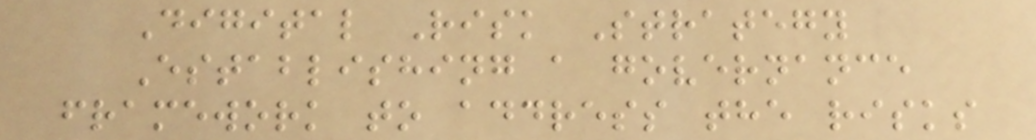Digital Risk Strategy
Establishing a governance
framework to address the risks
